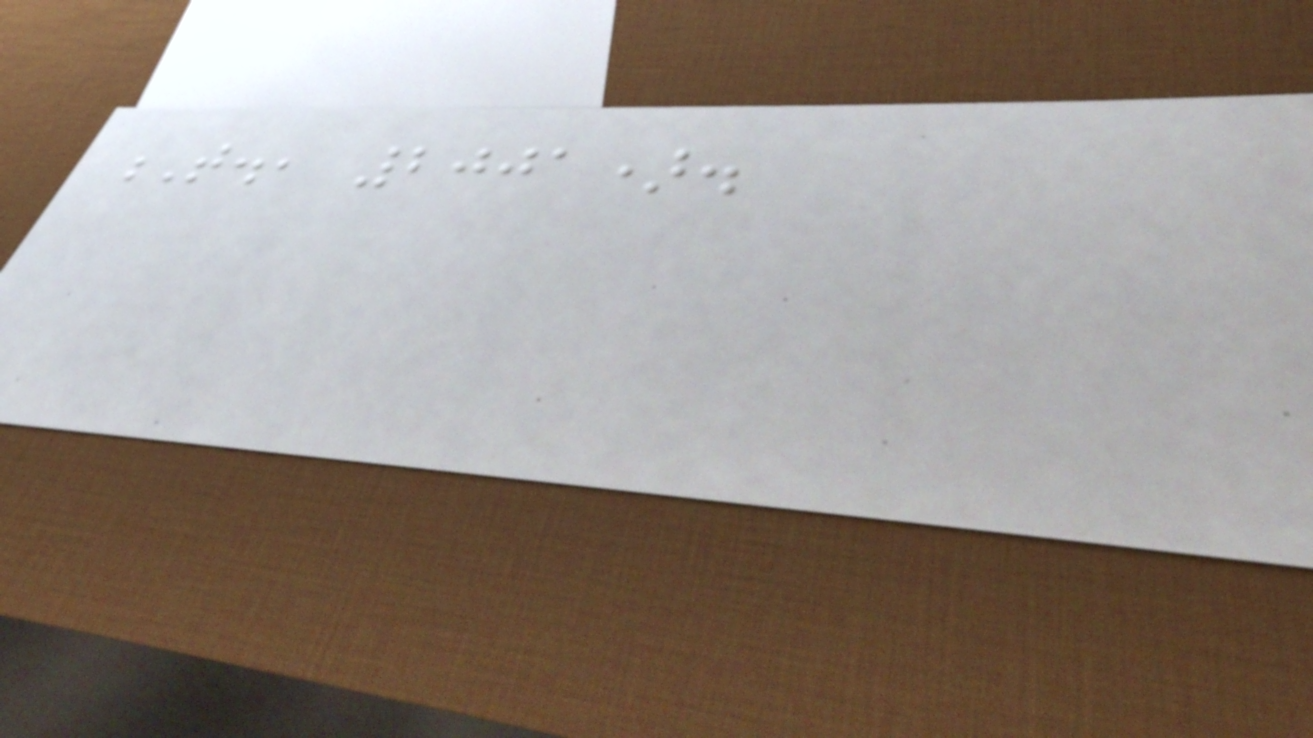T., 2001).
